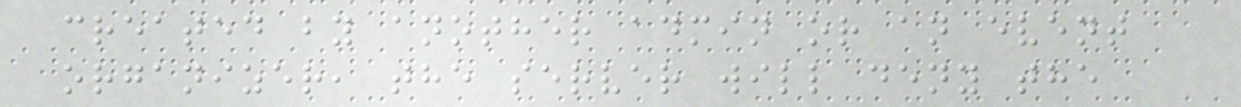created by another admin or an event
organizer, the server will deny the
